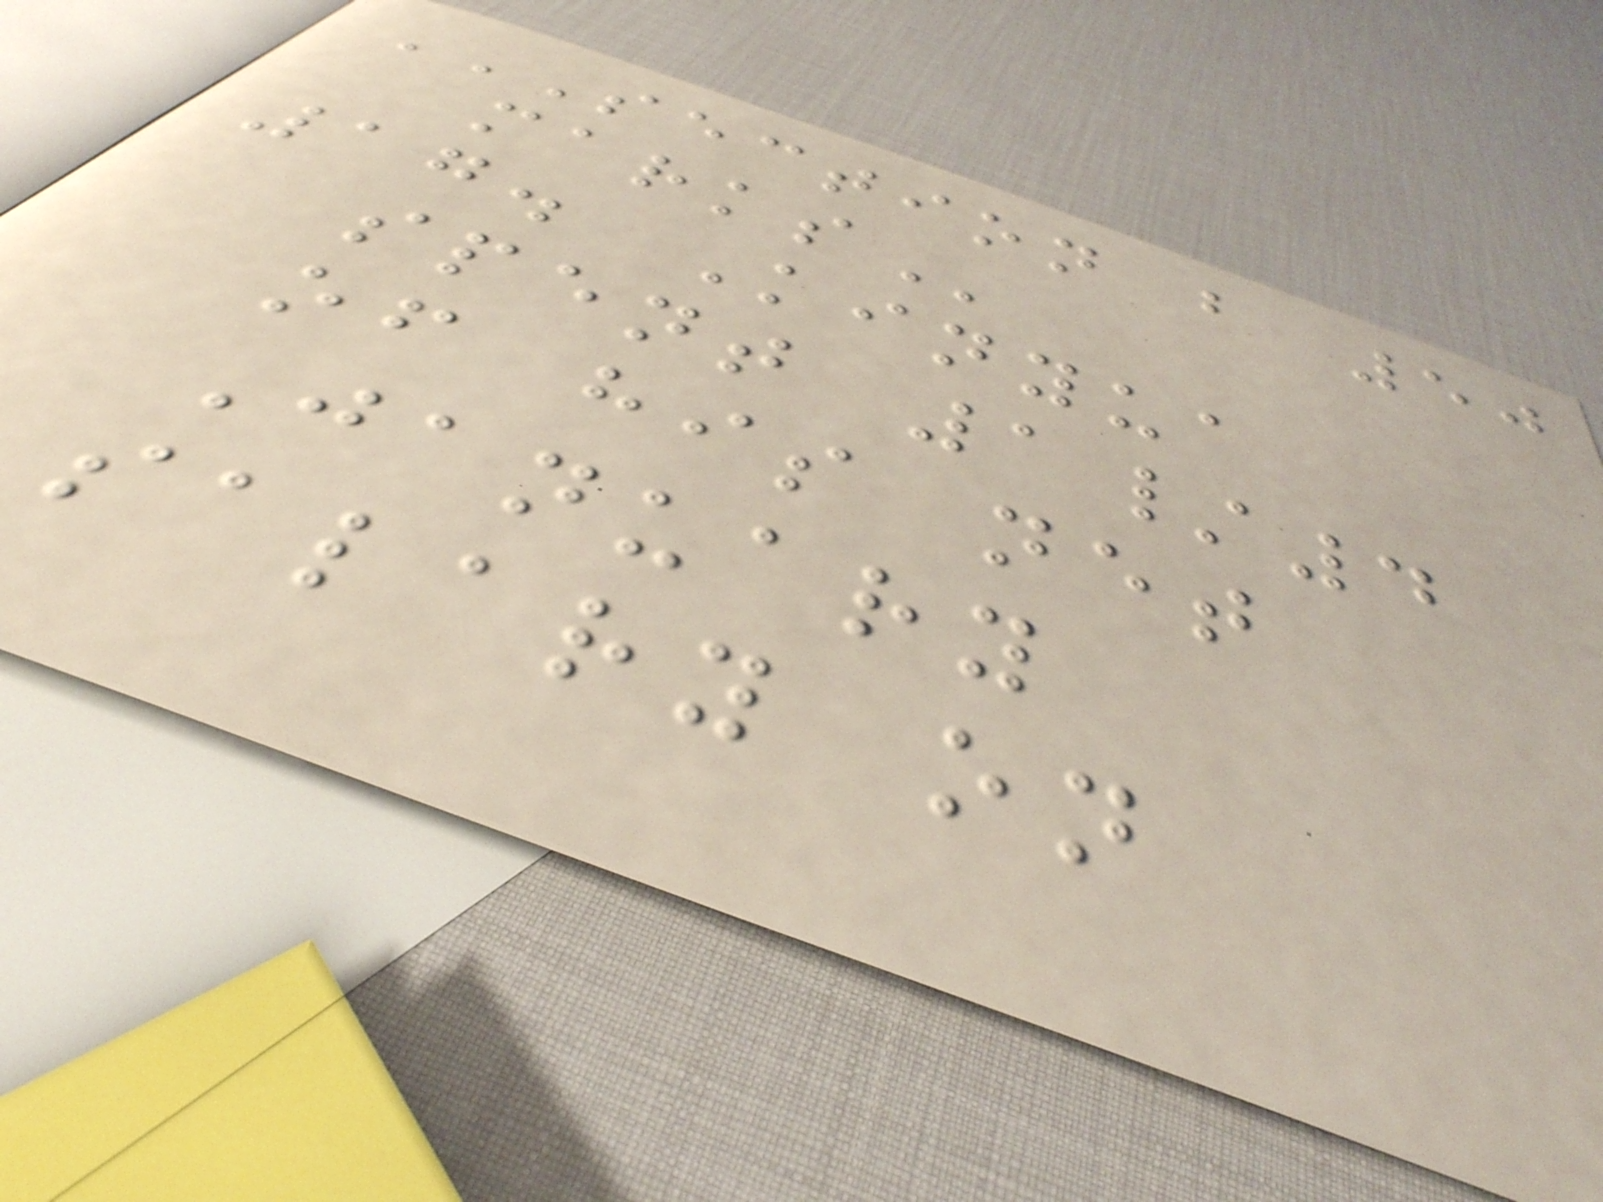SECTION B 50
MARKS
17. Kinyua
spent 1/4
of his net
January
salary on
